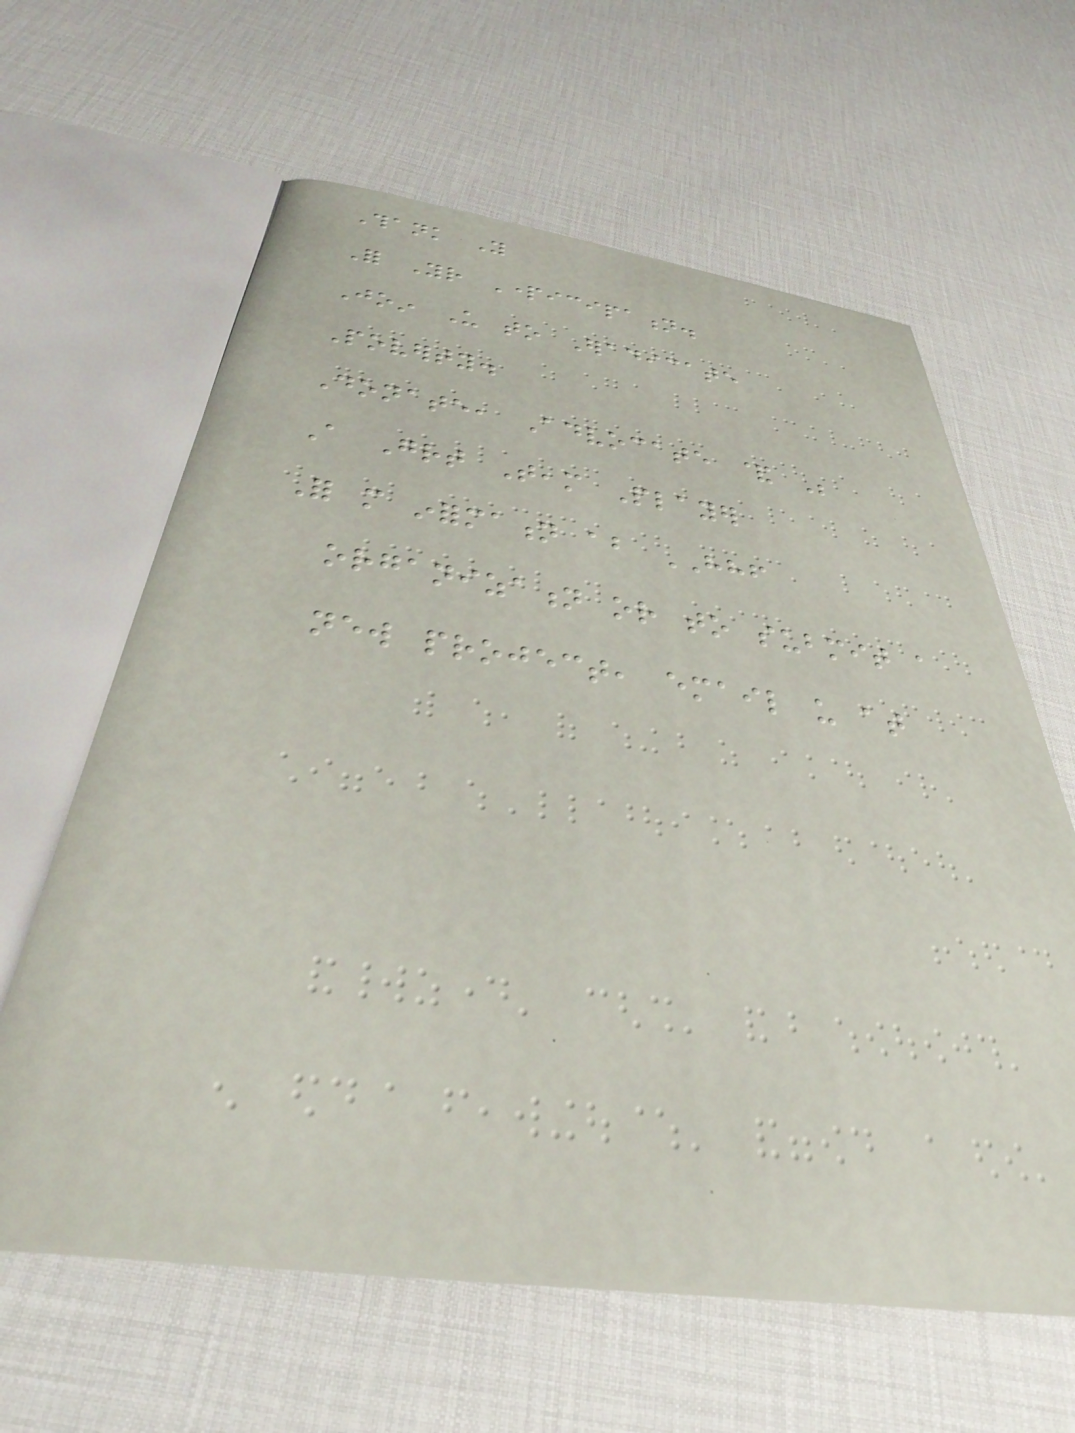Thank You
For Your Participation.
Join Us to Eradicate
Poverty.
Donate, Advocate & Be
A Great Team Player
For more information about HHF
organization or to submit a
new project, email us at
